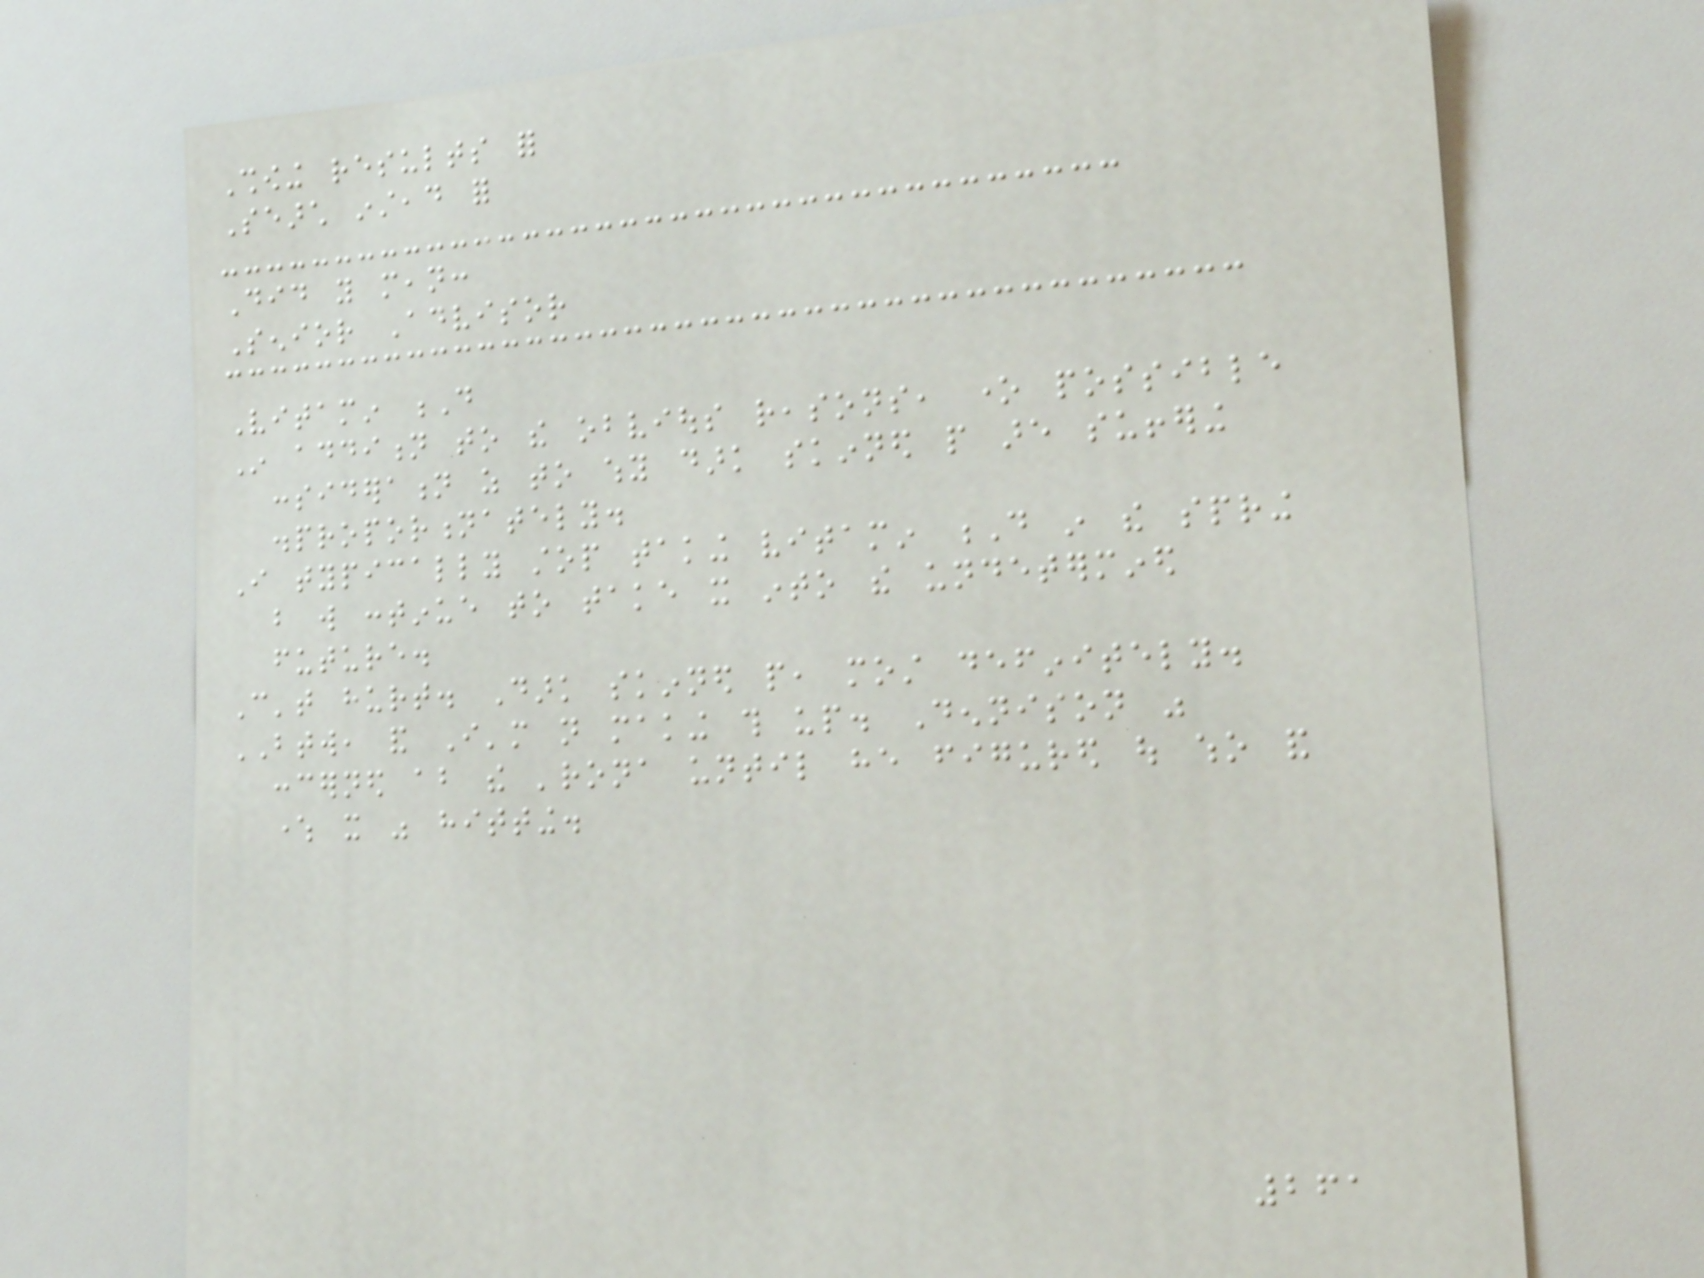Showing results for
Search instead for
Did you mean:
Senior Advisor
Vitamin D
In addition to the obvious reasons, one possible
consideration as to why dark skinned people are suffering
disproportionately.
I typically stop taking vitamin D in the spring
but will continue to take it into the undetermined
future.
Can't hurt. Dark skinned people, most definitely.
BTW, and I'm not making this up. Dennison was
concerned about the 'rona until he figured out who and
where it was hitting.
261
